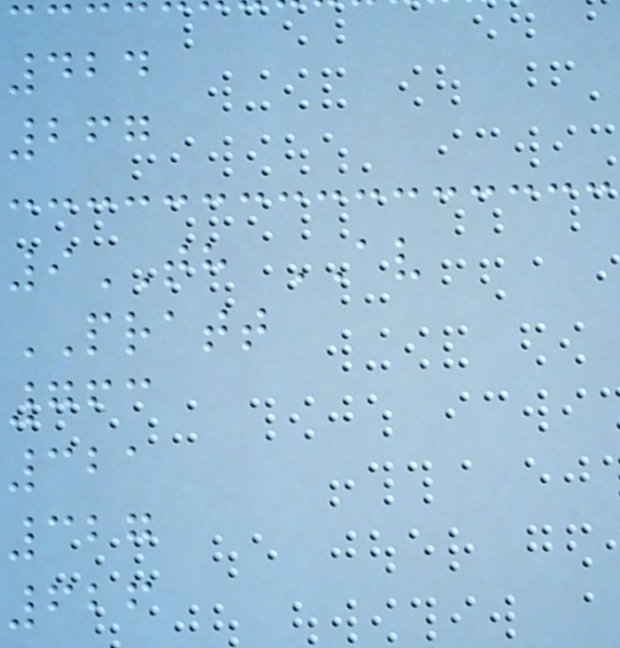424
267
9TH AV
PRATT
763
321
327
626
